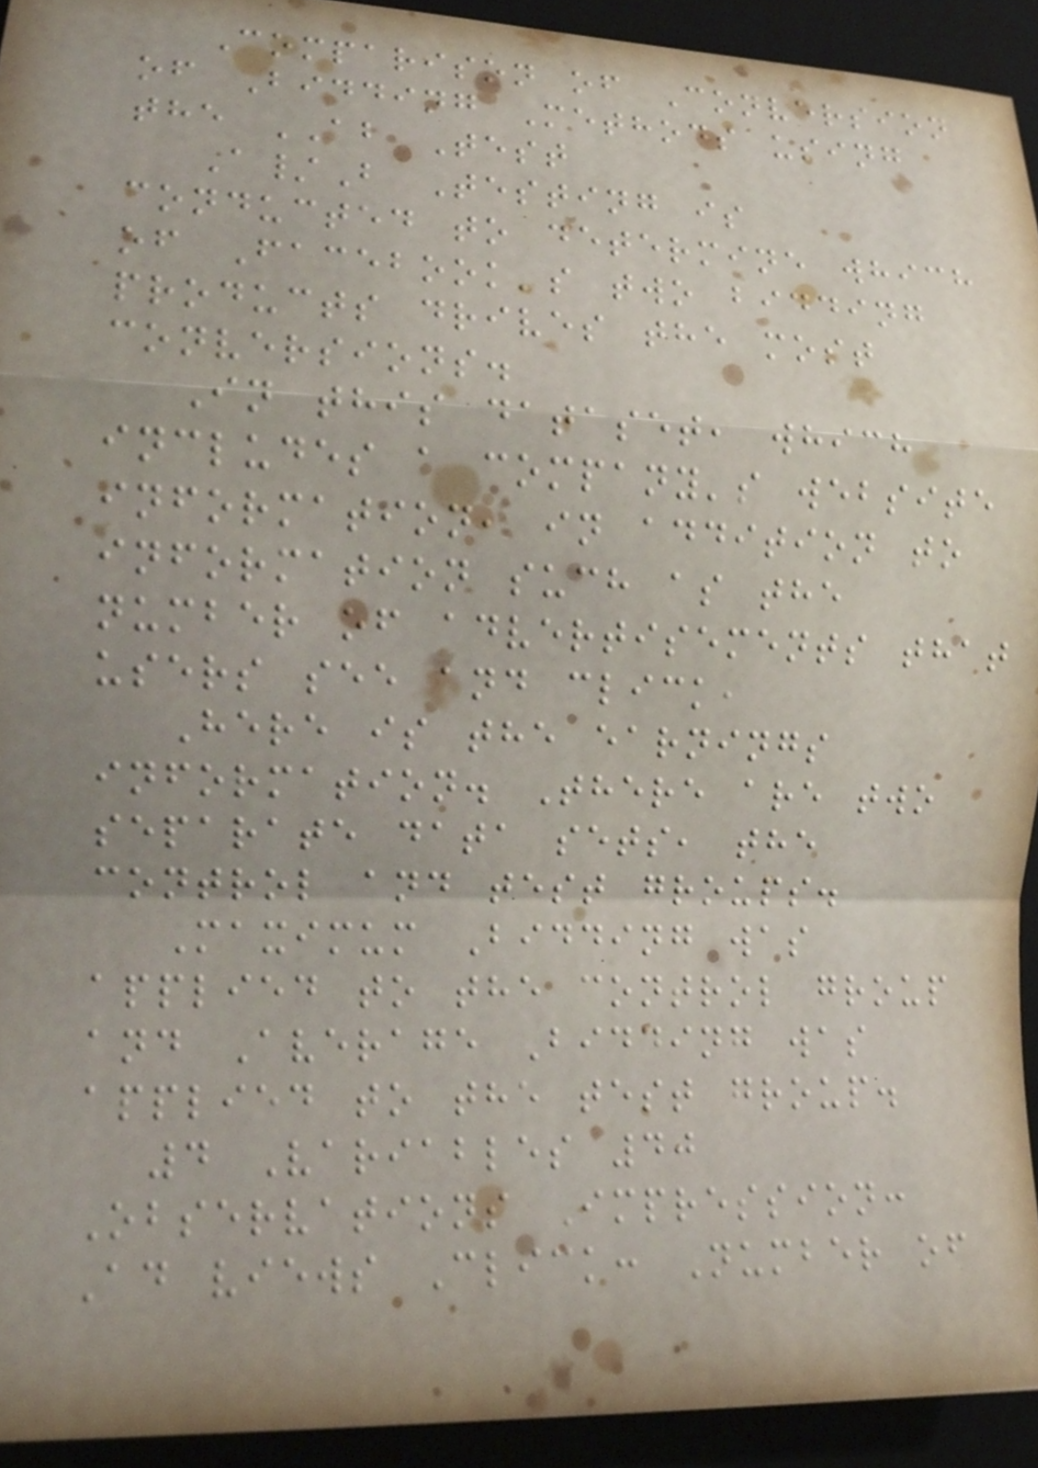Comparison of Conversion
of Bidding Methods using
the AB Test
A/B Testing is
conducted to determine which
of Facebook's two bidding
products drives the most
conversions.
In this dataset, which
includes a company's website
information, in addition to
information such as the
number of advertisements that
users see and click,
Here is the earnings
information. There are two
separate data sets, the
control and test groups.
Maximum Bidding was
applied to the control group
and Average Bidding was
applied to the test group.
4 Variables 40
Observations Impression:
Ad views Click: Number of
